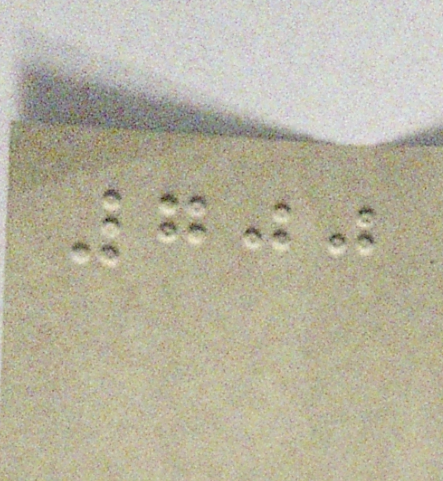700
